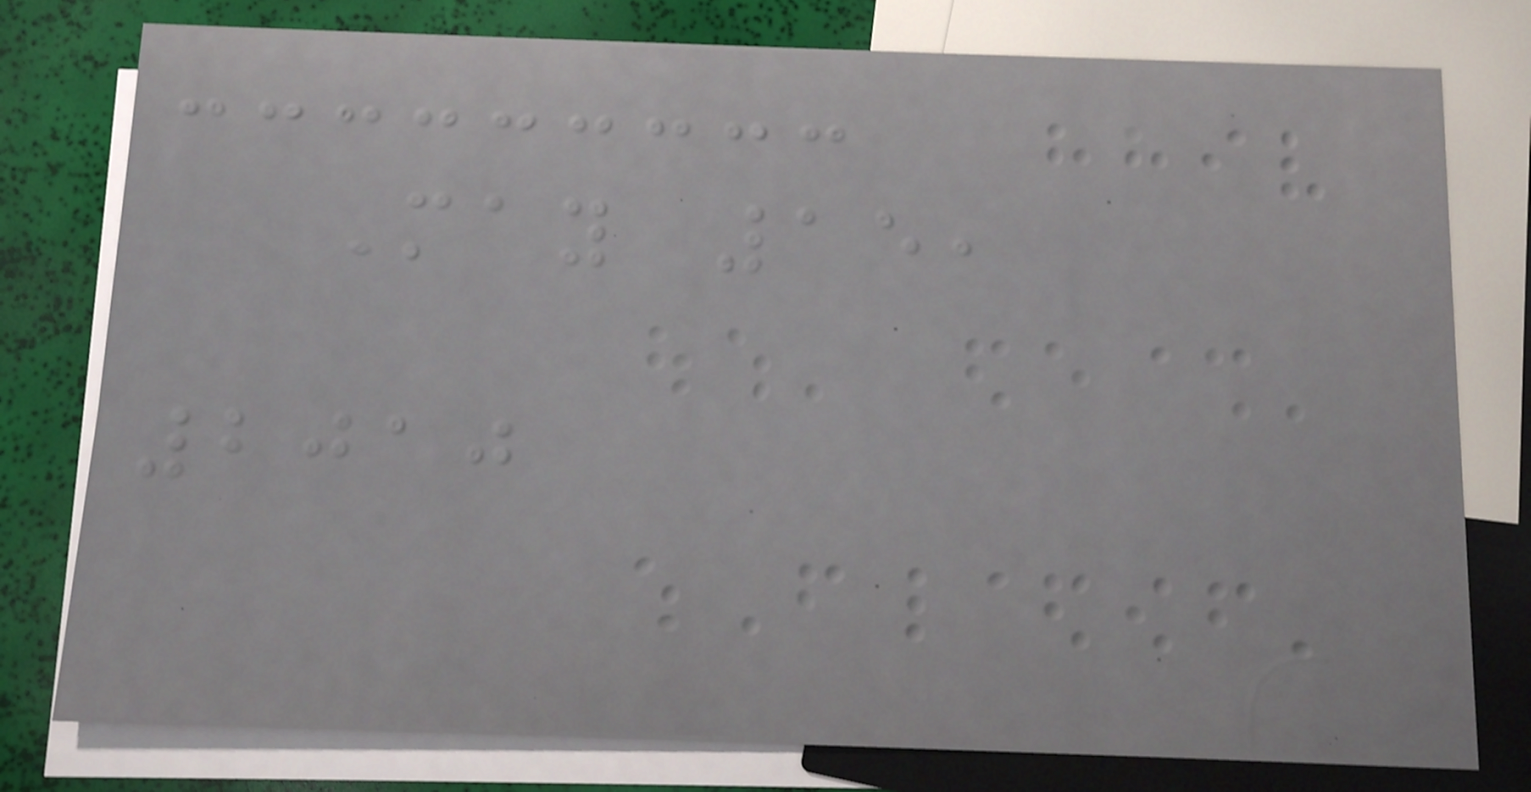May 15,
2010
